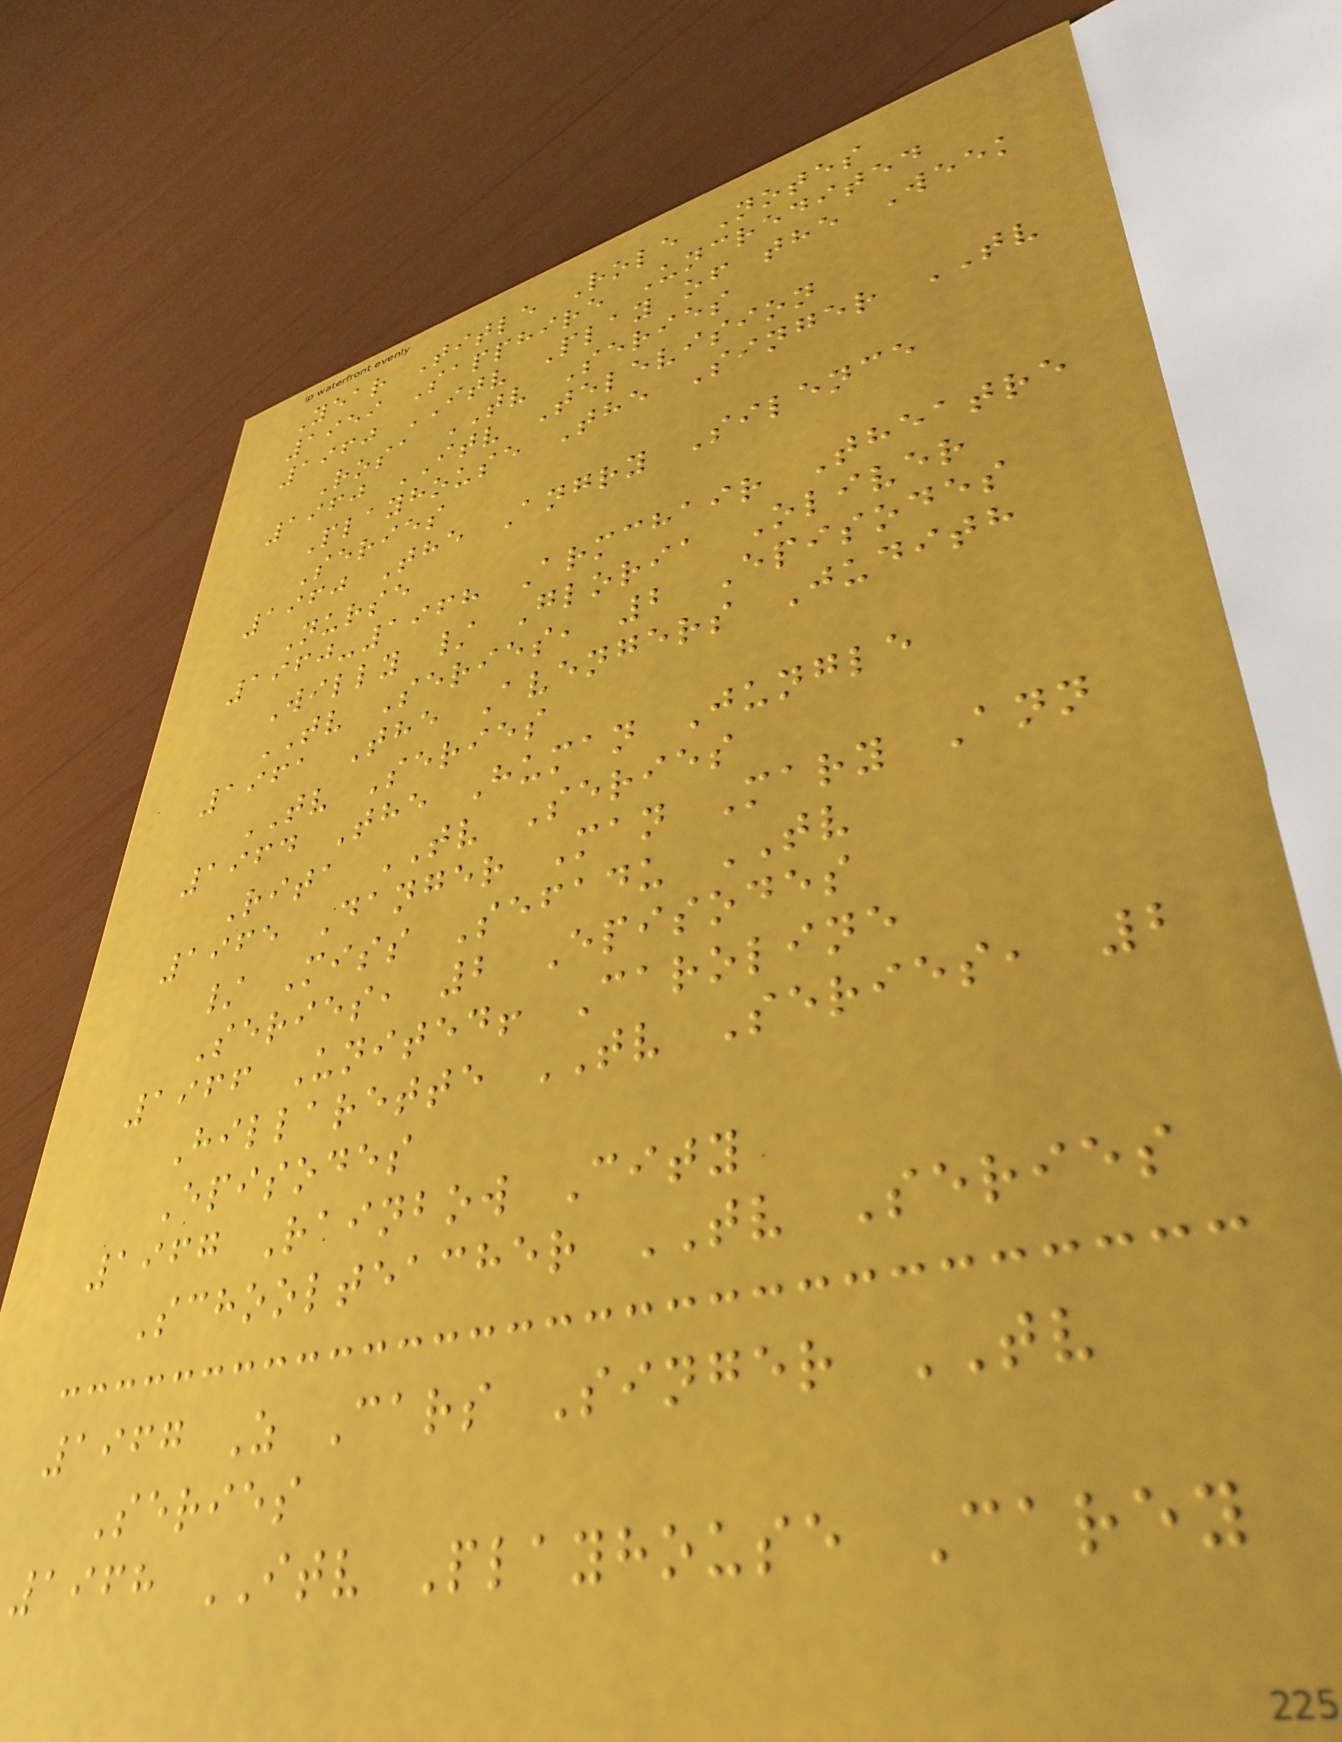Year Title Role Notes
1959 Sapphire Uncredited
1960 ITV Play of the Week
Rosa TV Series
1960 ITV Television
Playhouse The Singer TV
Series
1960 The Angry Silence
Nurse
1960-1968 Armchair Theatre
Willy / Gloria Oliver
TV Series, 2 Episodes
1961 The Avengers Judith
TV Series
1964 The Human Jungle
Rita TV Series
1965 Danger Man Mary Ann
/ Miss Sefadu TV
Series, 2 Episodes
1966 United! Caroline
Hillarette TV Series, 2
Episodes
1967 Rainbow City
Schoolteacher TV Series
1967 Z Cars Singer TV
Series
1968 ITV Playhouse Carey
